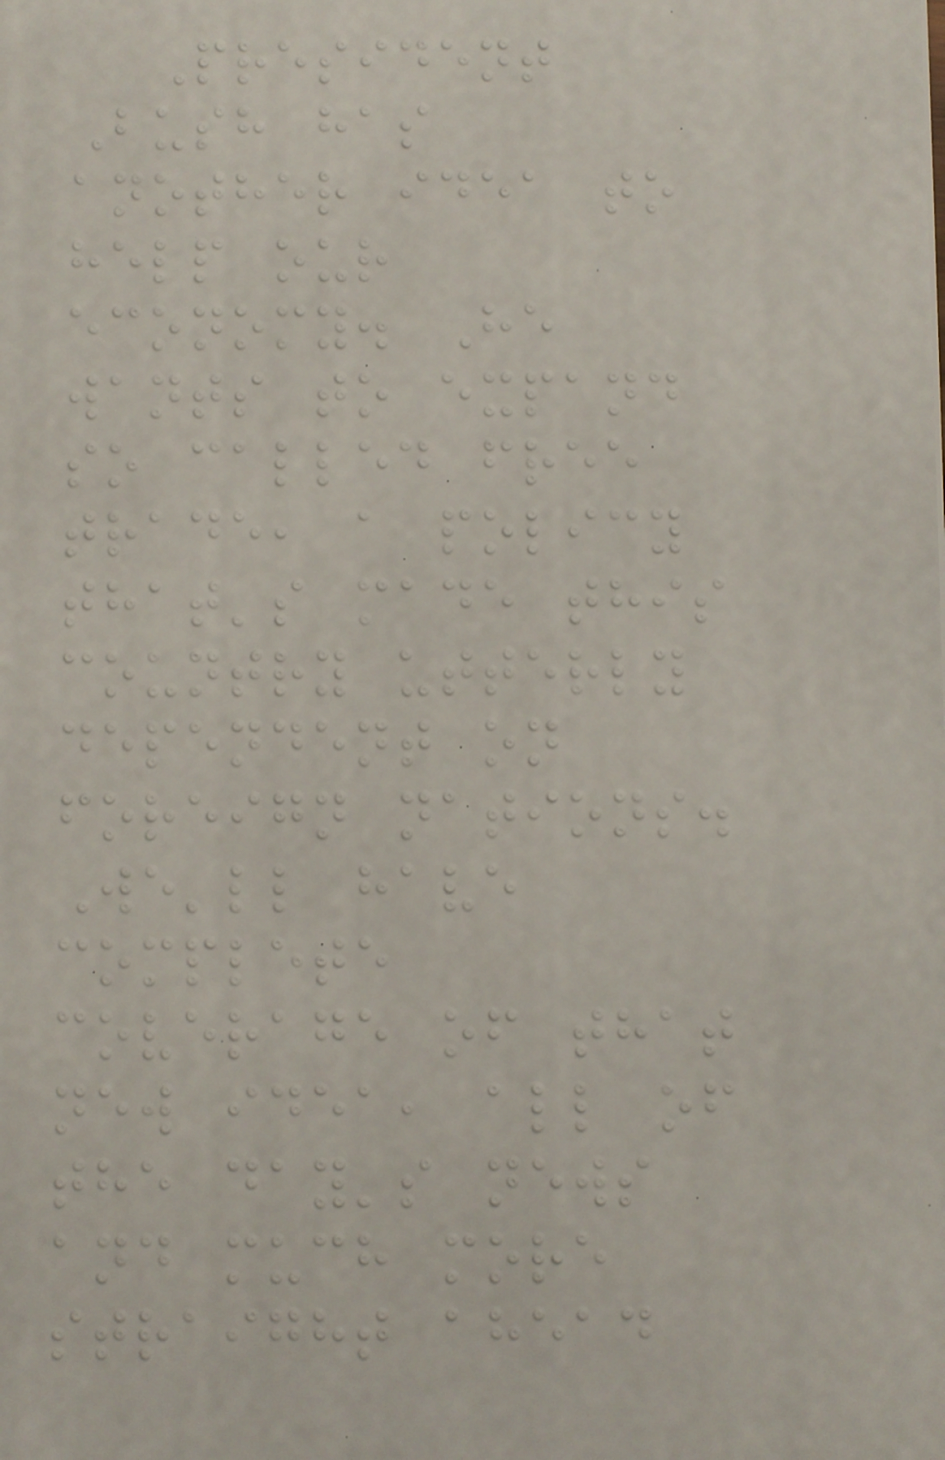President
Bush has
another idea to
help our
economy. He
wants to expand
so called free
trade, a policy
that's made this
country utterly
dependent on
foreign nations.
We'll have
complete
coverage of that
new idea, all of
the day's news
and much more
straight ahead
